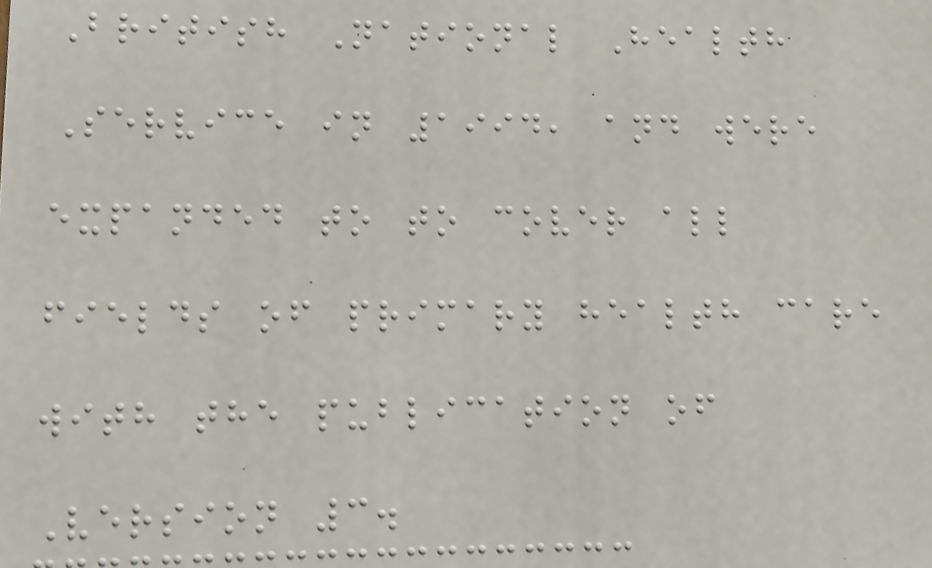British National Health
Service in 1994, and were
expanded to to cover all
fields of primary health care
with the publication of
Version 3.
